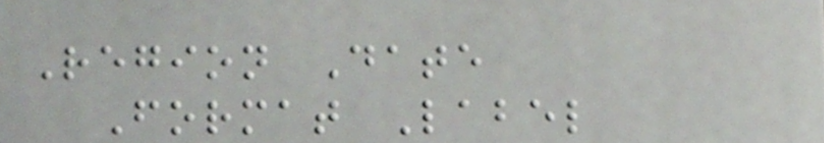Region Date
Format Label
